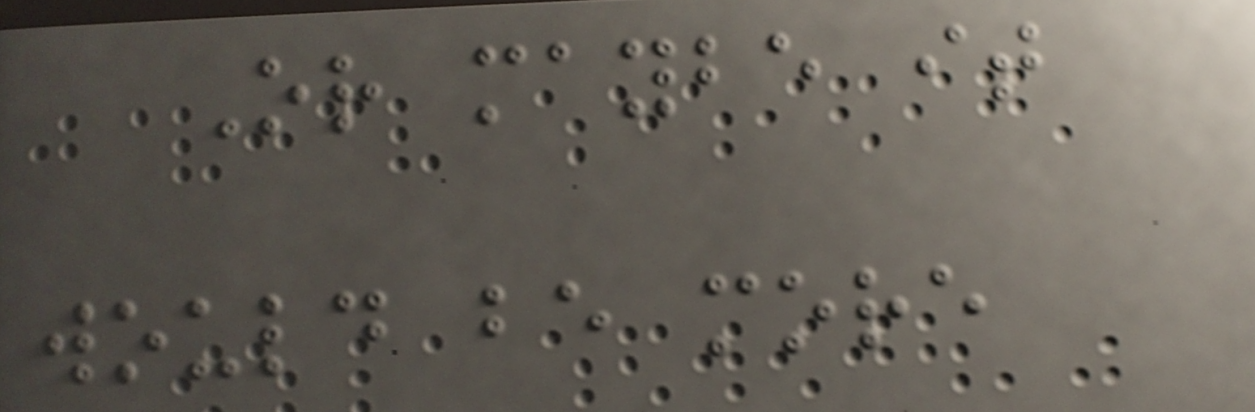Or maybe it
would be more
